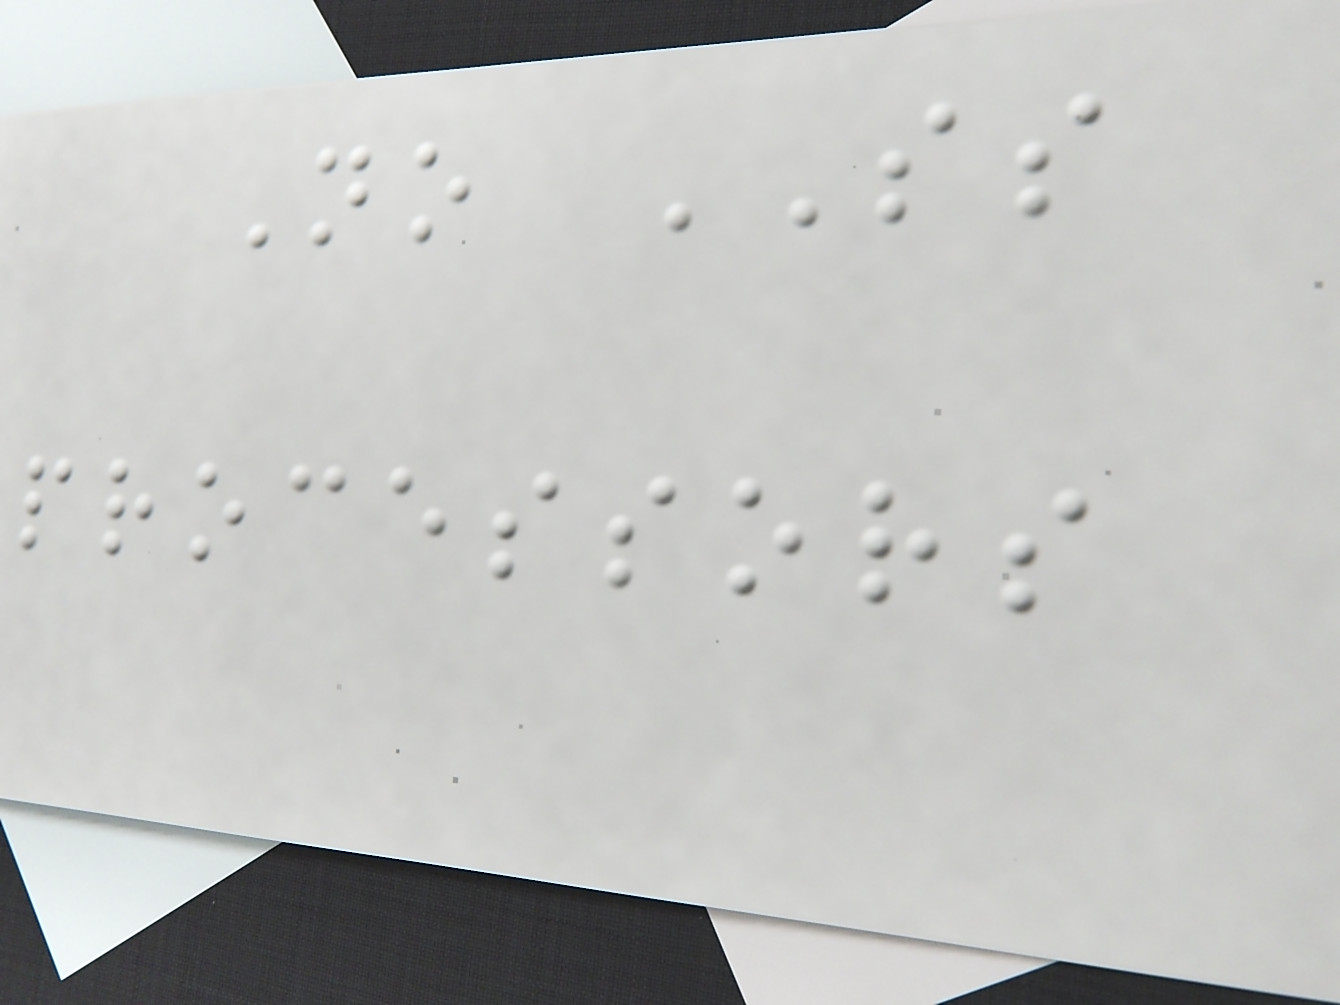No SS
processors
